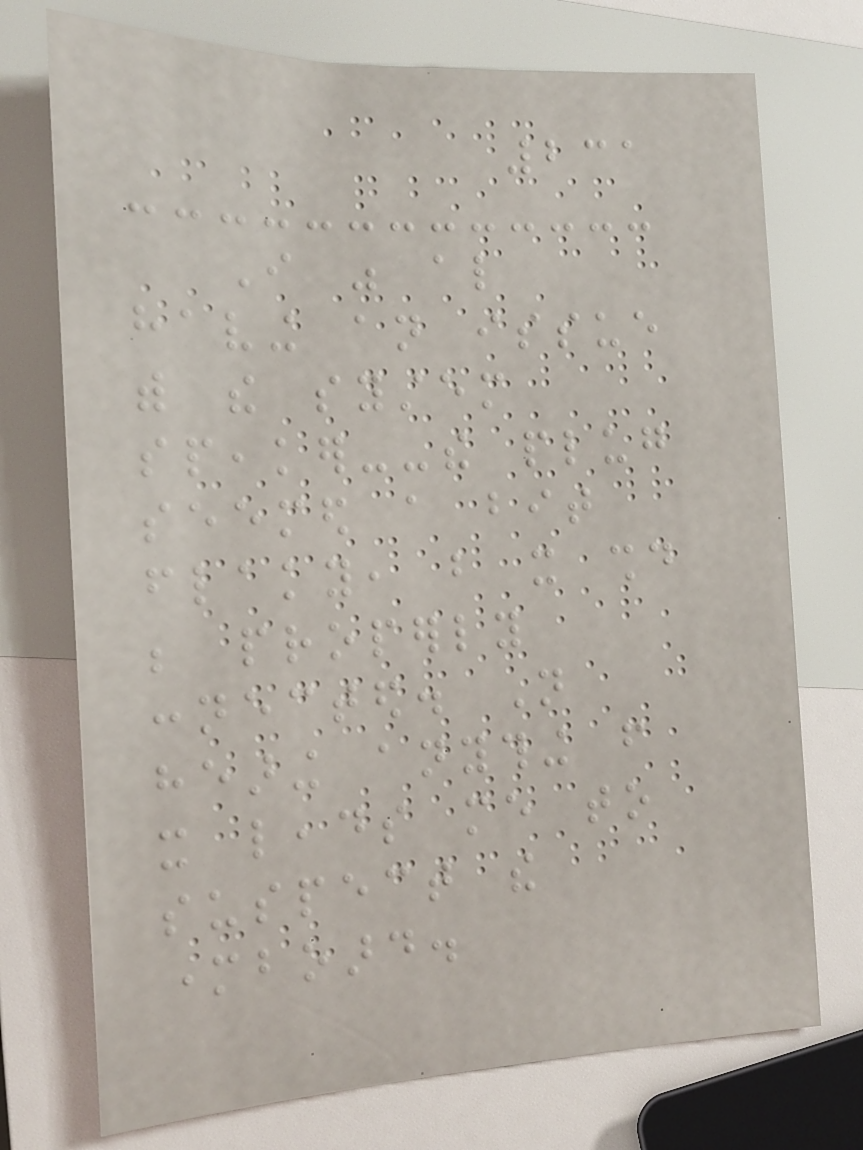231
I was also
having an issue
with the system
speaker--the plug
seemed a bit
flaky, but it should
be properly
connected. Not
hearing anything from
it leads me to
suspect the
motherboard.
